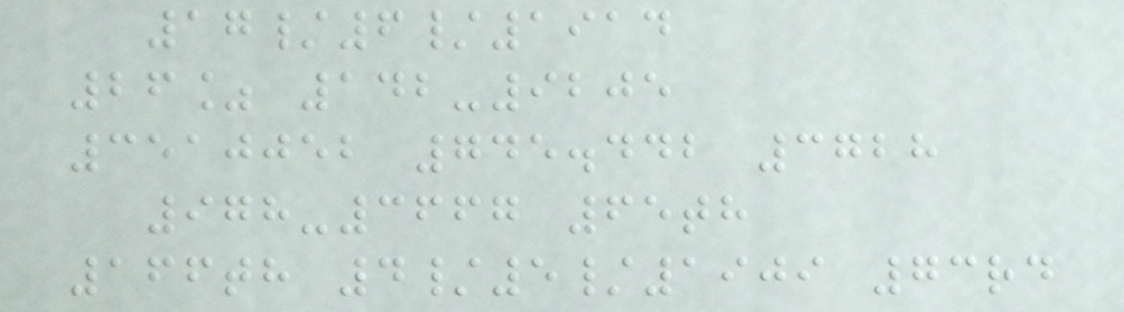17/6/1914
26% 142-9205
3510052 745.442 3728
978-3667 65th
166th 4/5/1909 73rd
